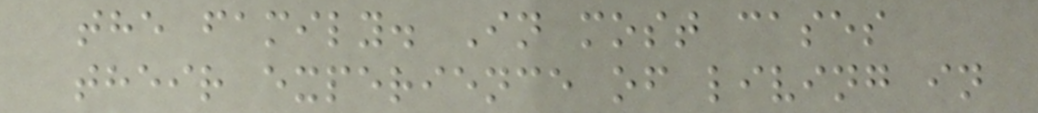the family. In most cases
their experience of living in
